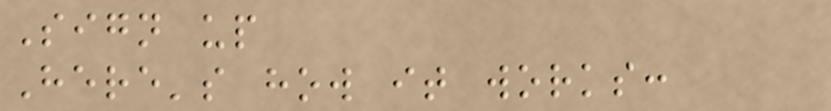Sign up
Here's how it works:
